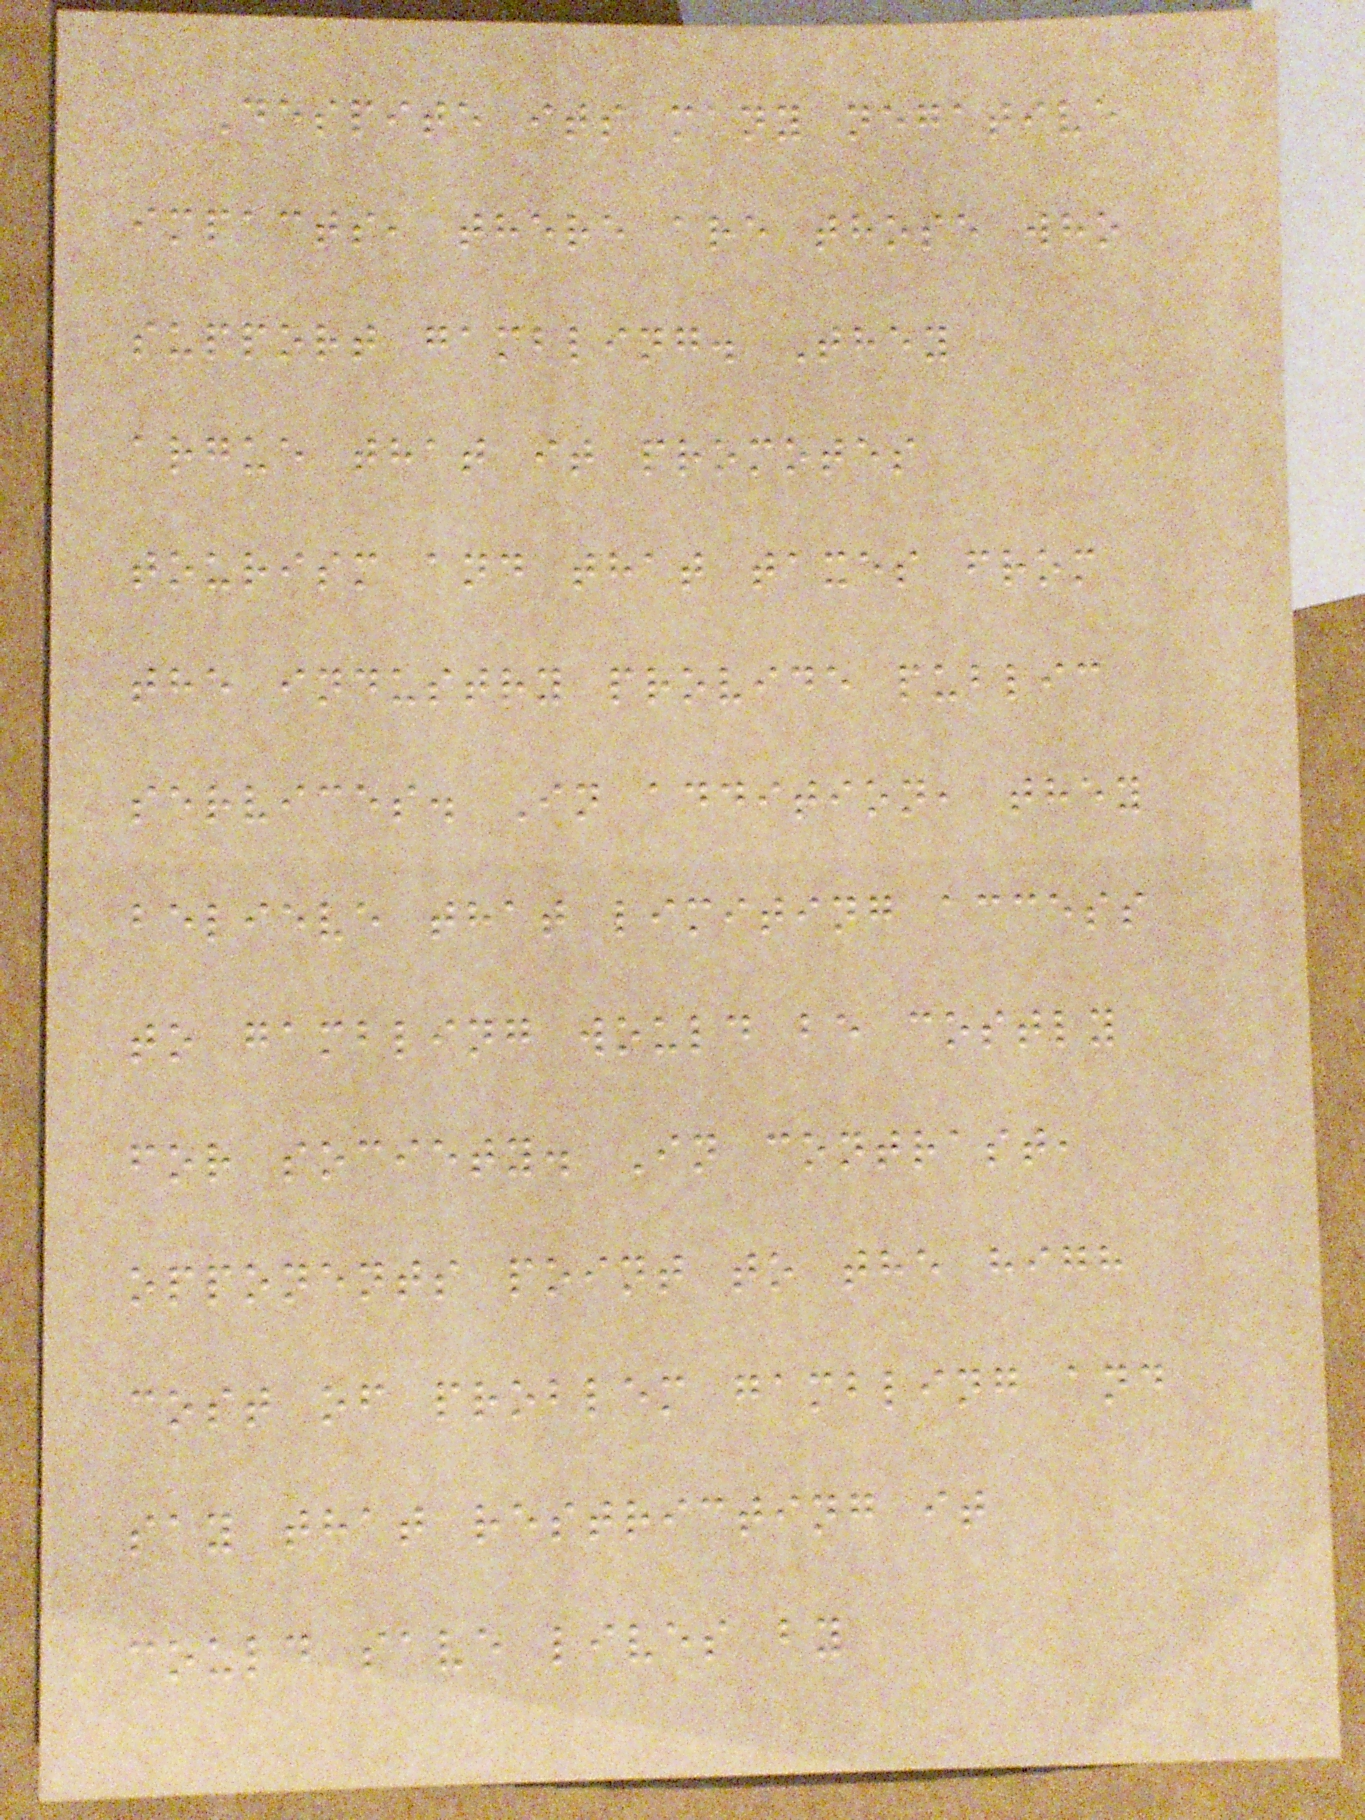Despite its many negative
impacts, there are those who
support gambling. They
argue that it promotes
tourism and that taxes from
the industry provide public
services. In addition, they
believe that limiting access
to gambling would be costly
for society. In contrast,
opponents point to the high
cost of problem gambling and
say that restricting it
could save lives by
